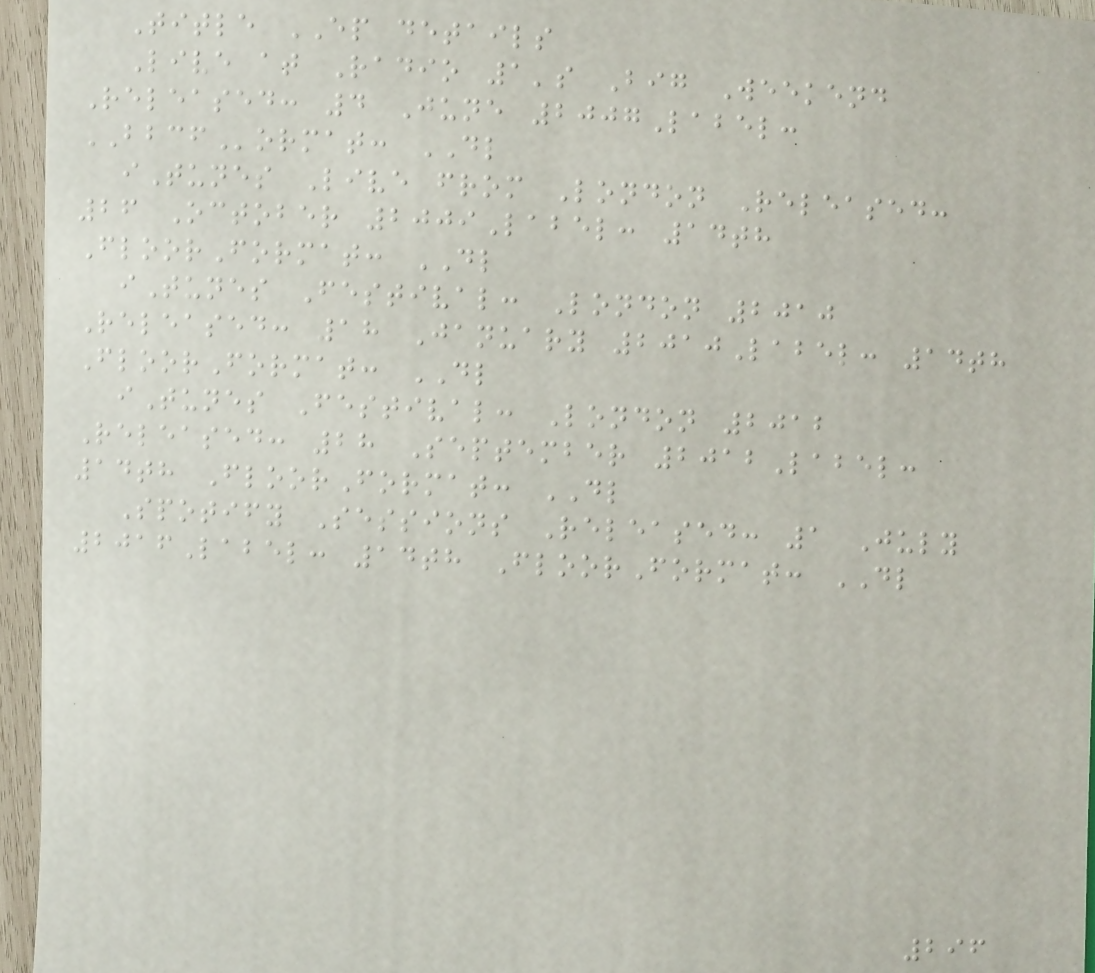Title EP details
Live at Radio 1's Big Weekend
Released: 4 June 2007Label:
BBCFormat: DL
iTunes Live from London Released:
26 October 2009Label: 14th
FloorFormat: DL
iTunes Festival: London 2010
Released: 18 January 2010Label: 14th
FloorFormat: DL
iTunes Festival: London 2012
Released: 28 September 2012Label:
14th FloorFormat: DL
Spotify Sessions Released: 1 July
2016Label: 14th FloorFormat: DL
296
